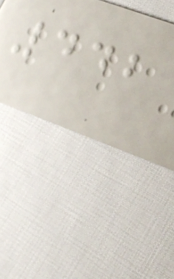442
